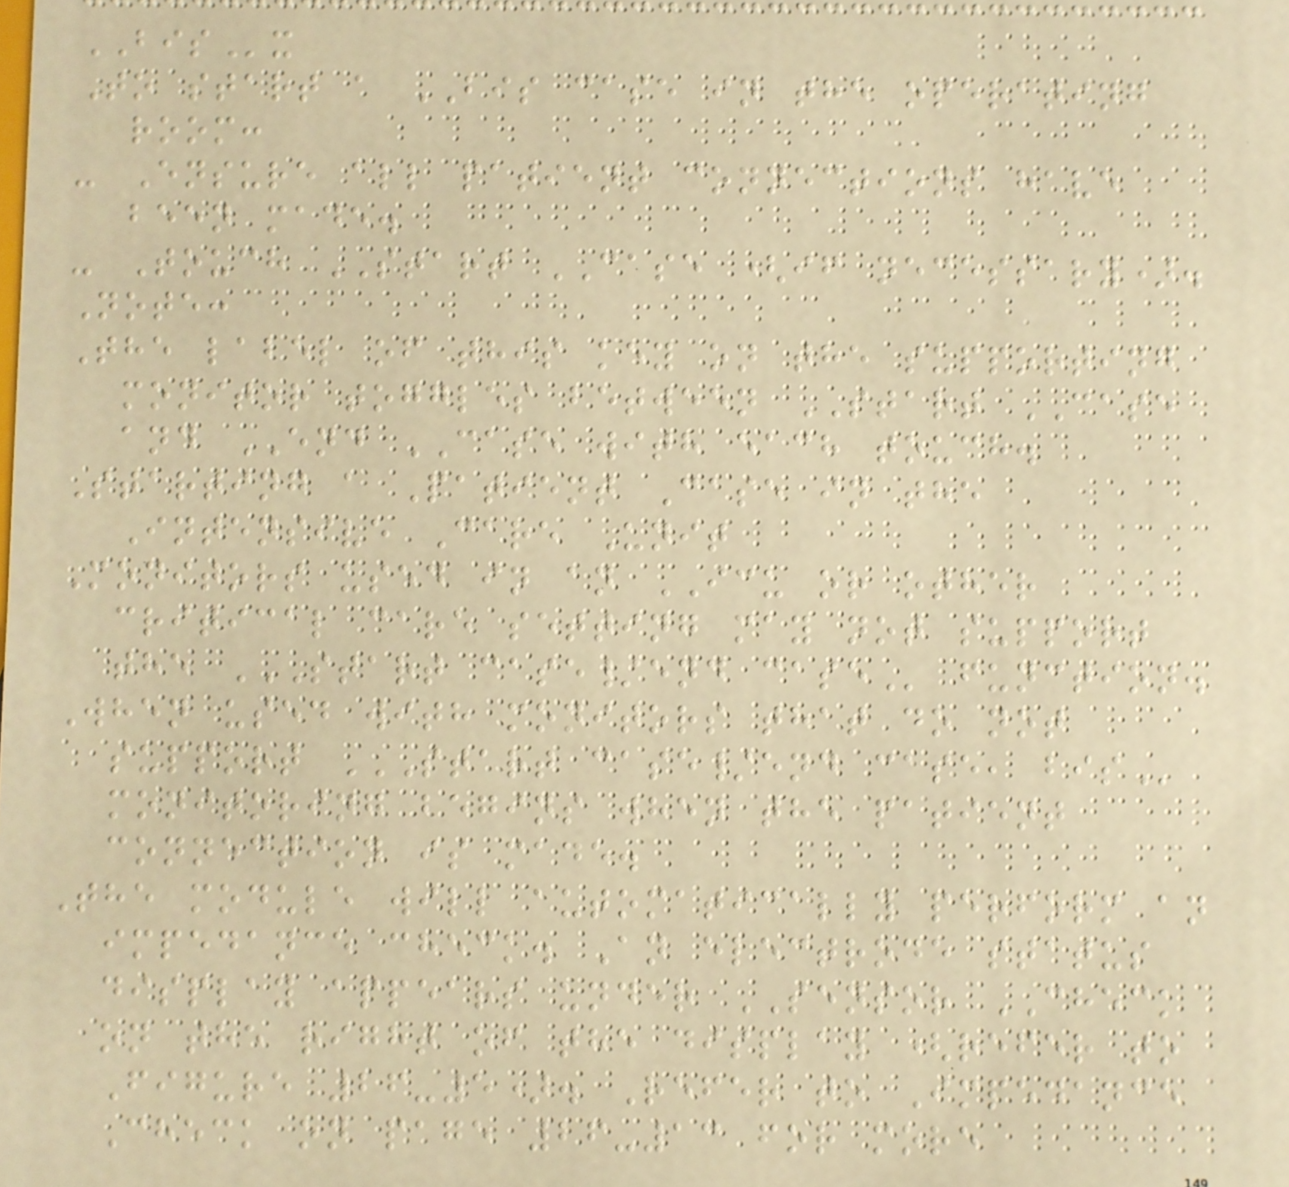BISx
To start a BIS case in the operating
room:
- Ensure all patient connections have
been made.
- Touch START CASE (if necessary).
Note:
The label of this key on the supporting
monitor toggles between START CASE
and END CASE with each touch.
Starting a Patient Case in the
Intensive Care Unit
Monitors used in an ICU or other
critical care setting may not support
the START CASE/END CASE function.
When used with monitors that do not
support START CASE/END CASE, BIS
monitoring begins when the patient
connection is made.
The module will automatically perform an
impedance check. An electrode status
display appears under SENSOR CHECK
on the right of the display (refer to
Figure 26-5). Refer to Impedance
Check on page 26-13 for more
